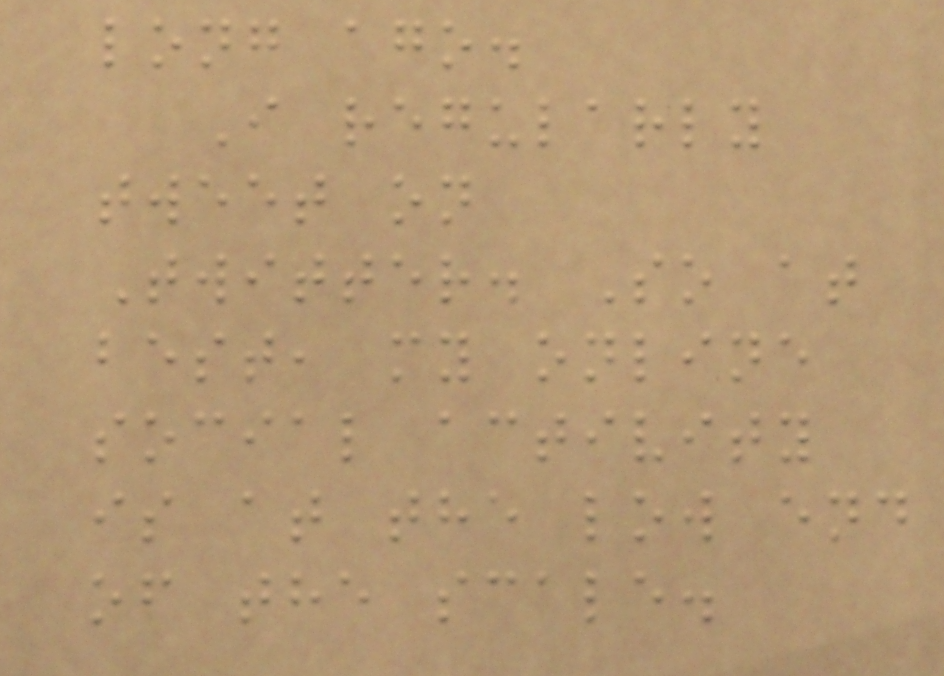long ago.
I regularly
tweet on
Twitter. So at
best, my online
social activity
is at the low end
of the scale.
